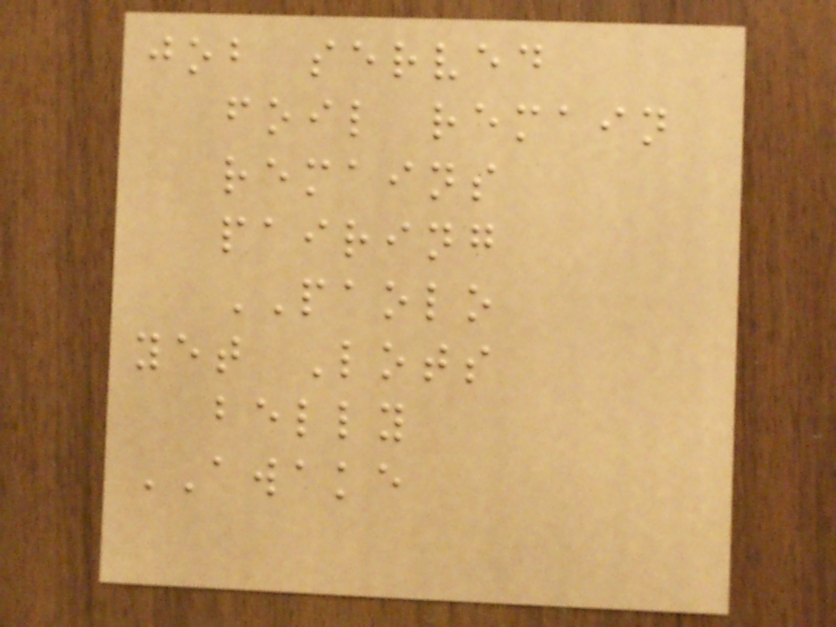job served
foil remain
remains
pairing
PAOLO
yet Lots
belly
AWAKE
